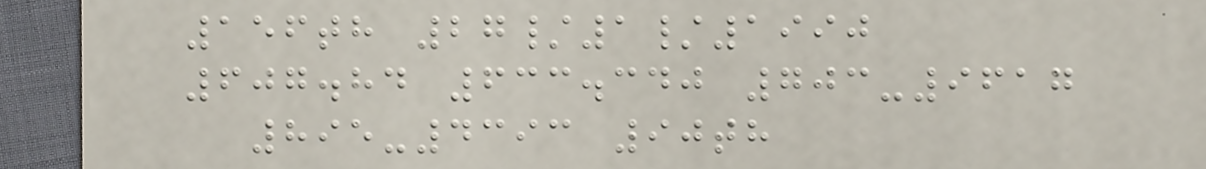156th 27/1/1990
607.84 633.340 703-9617
895-4393 90th
